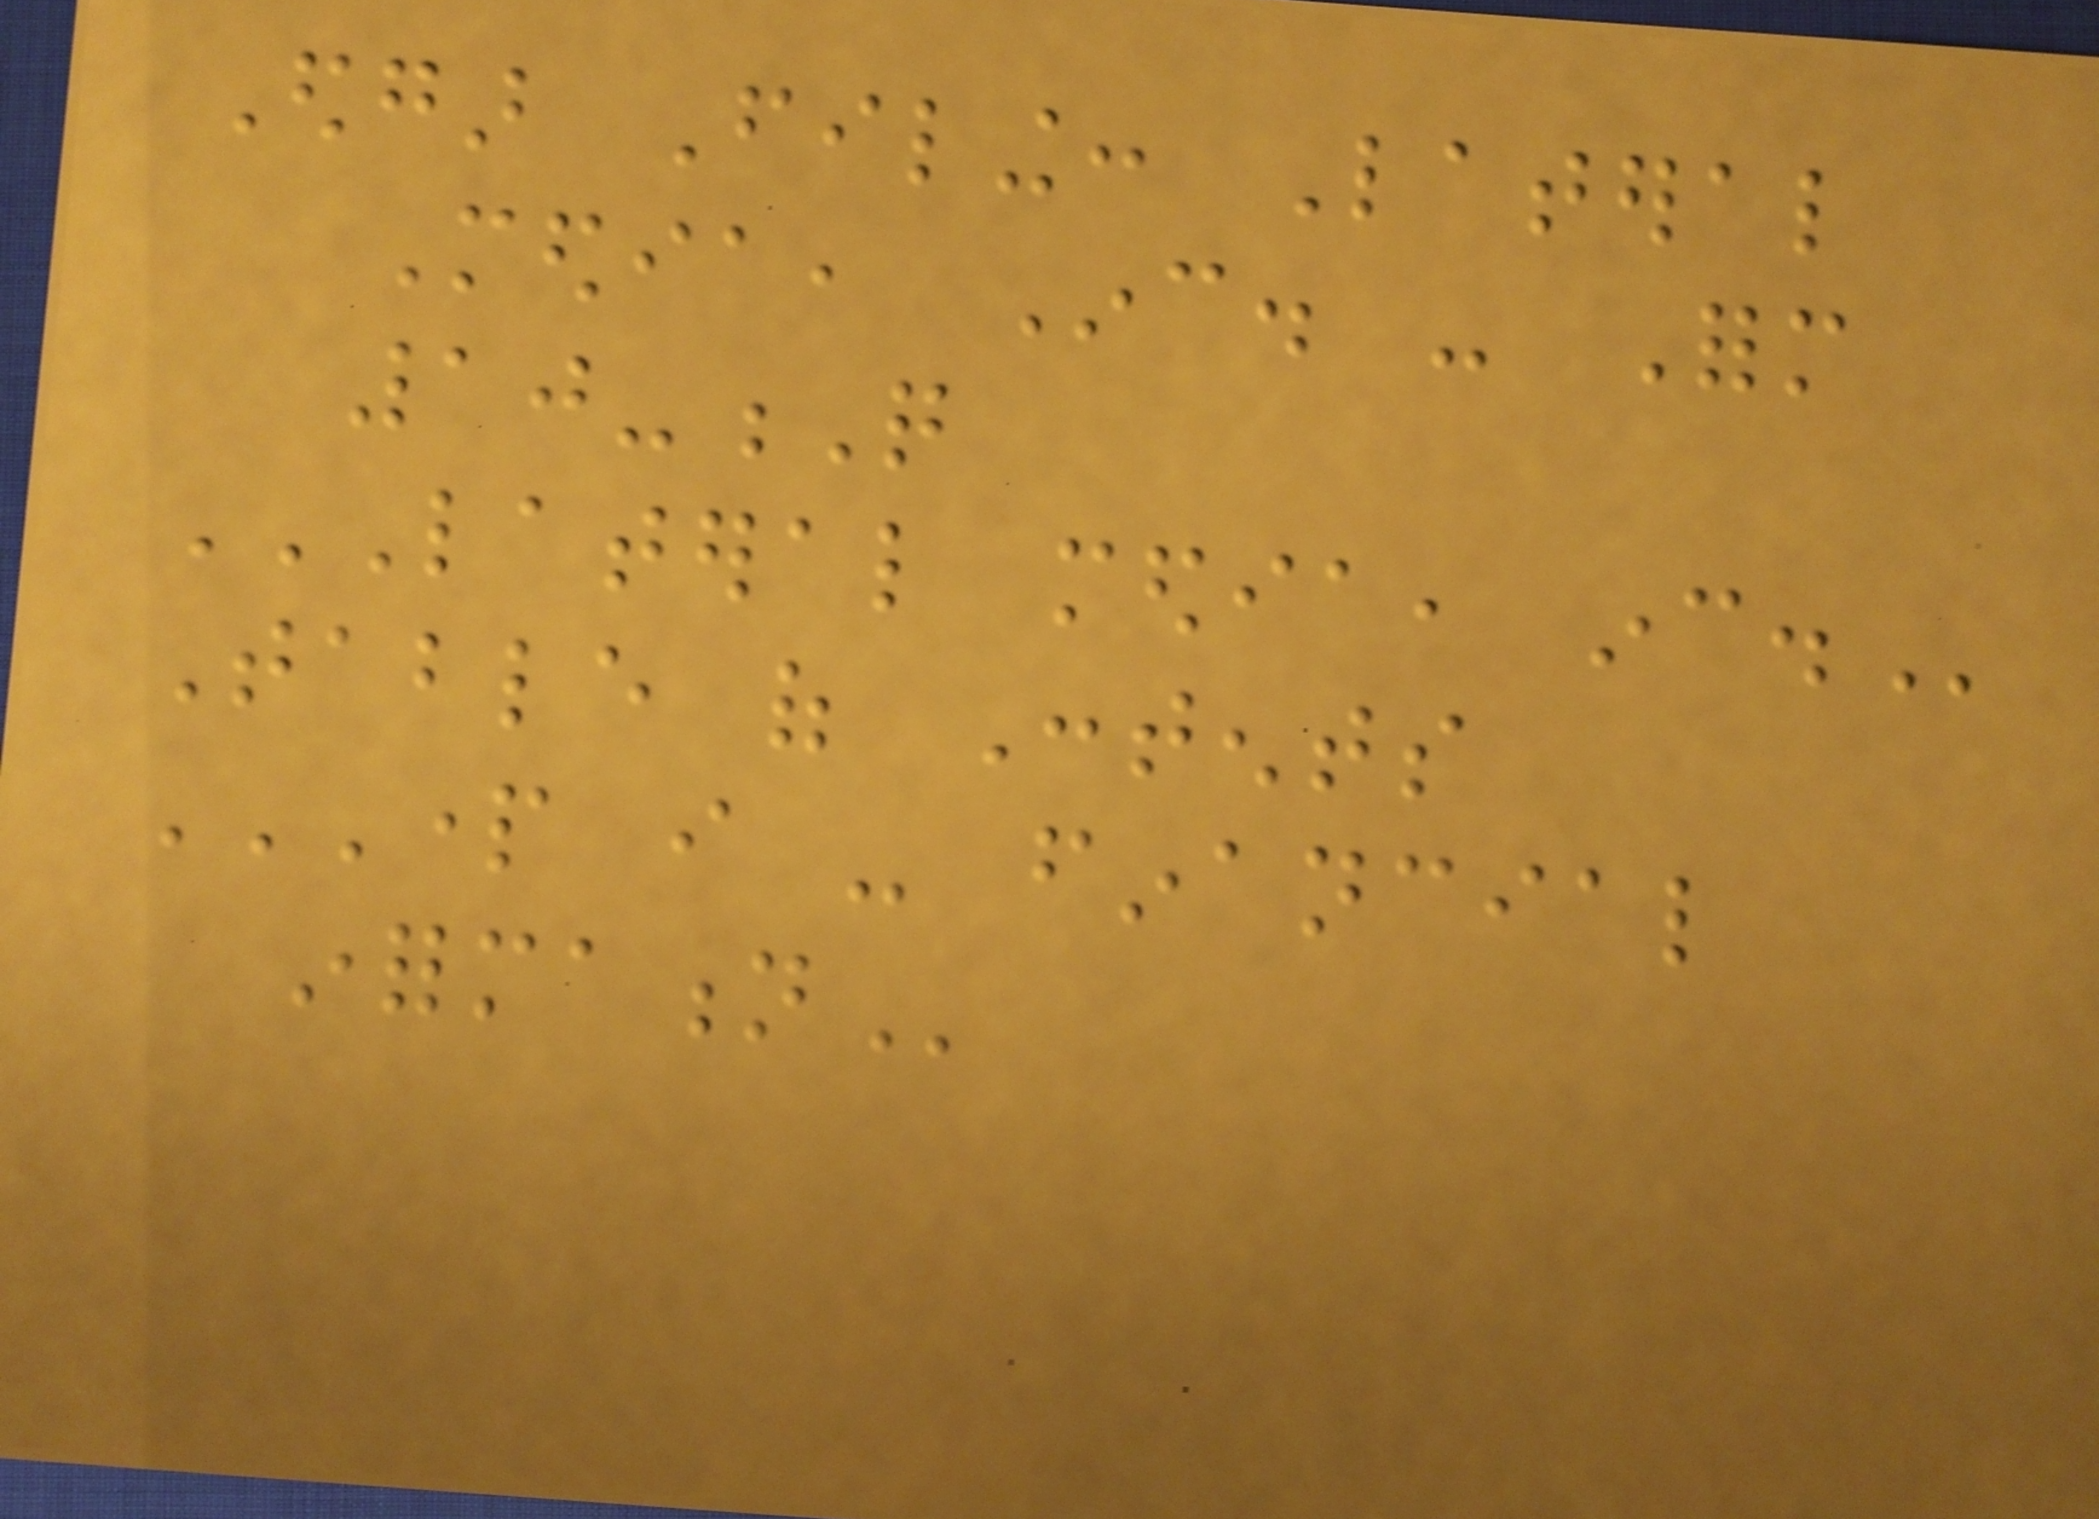Edgar Filing: Lateral
Media, Inc. - Form
10-Q
LATERAL MEDIA, INC.
Table of Contents
PART I - FINANCIAL
INFORMATION
